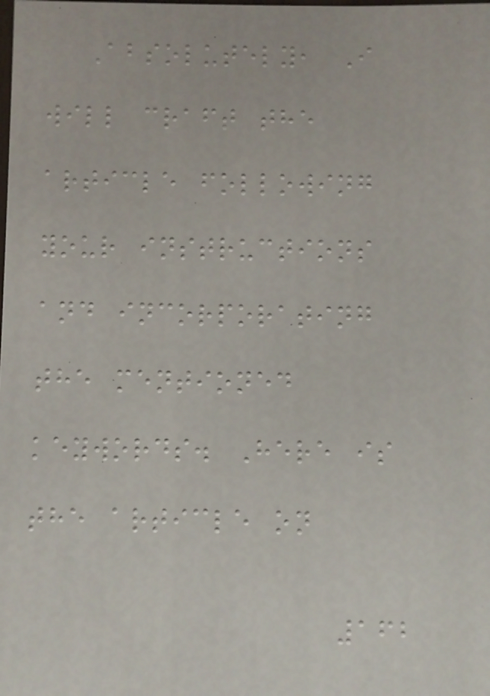Absolutely, I
will craft the
article following
your instructions
and incorporating
the mentioned
keywords. Here is
the article on
162
